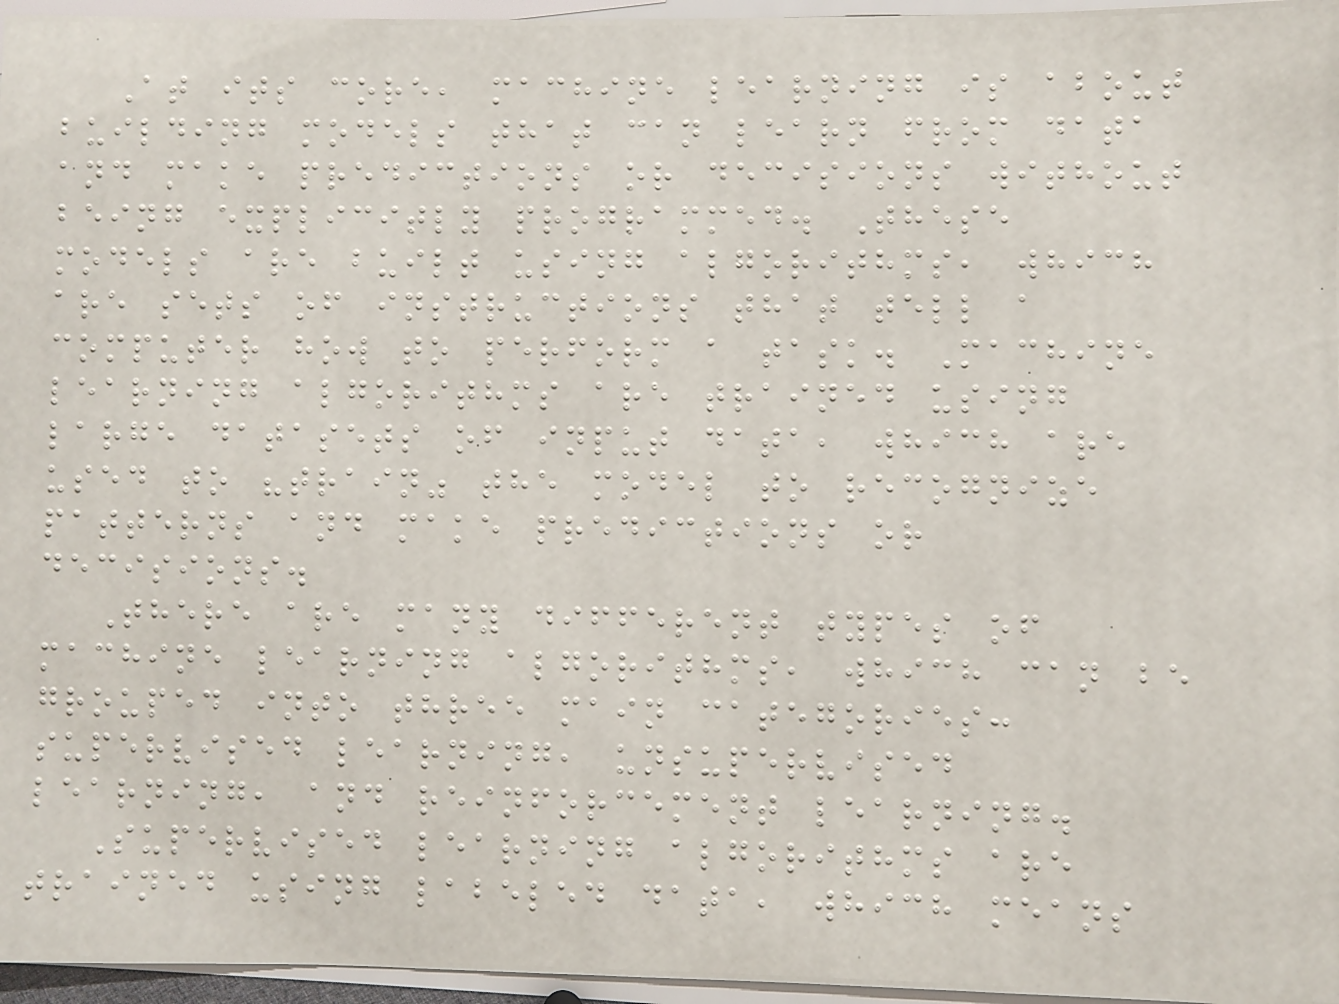At its core, machine learning is about
building models that can learn from data
and make predictions or decisions without
being explicitly programmed. These
models are built using algorithms, which
are sets of instructions that tell a
computer how to perform a task. Machine
learning algorithms are trained using
large datasets of input data, which are
used to "train" the model to recognize
patterns and make predictions or
decisions.
There are many different types of
machine learning algorithms, which can be
grouped into three main categories:
supervised learning, unsupervised
learning, and reinforcement learning.
Supervised learning algorithms are
trained using labeled data, which means
